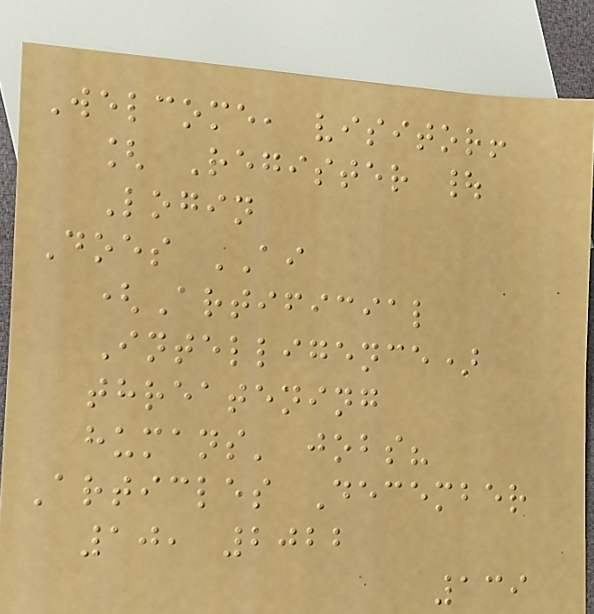Welcome, visitor!
[ Register |
Login
Does AI
(Artificial
Intelligence)
threatening
humans' jobs?
Articles December
10, 2022
139
